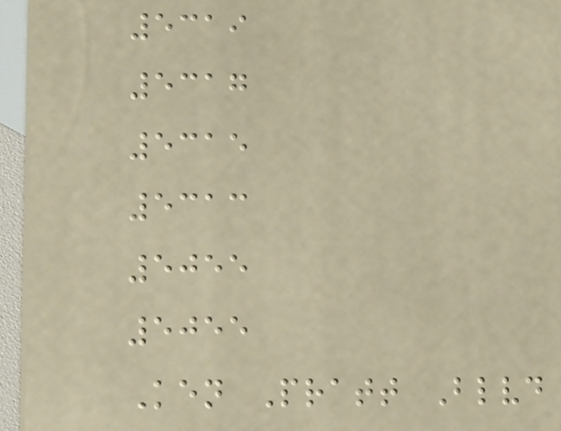5319
5317
5315
5313
5055
5055
Ken Pratt Blvd
